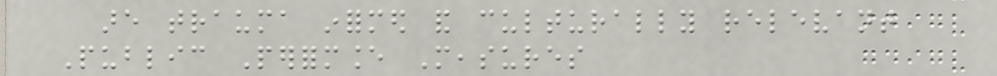are trauma informed and culturally relevant
Public Performance Measures
